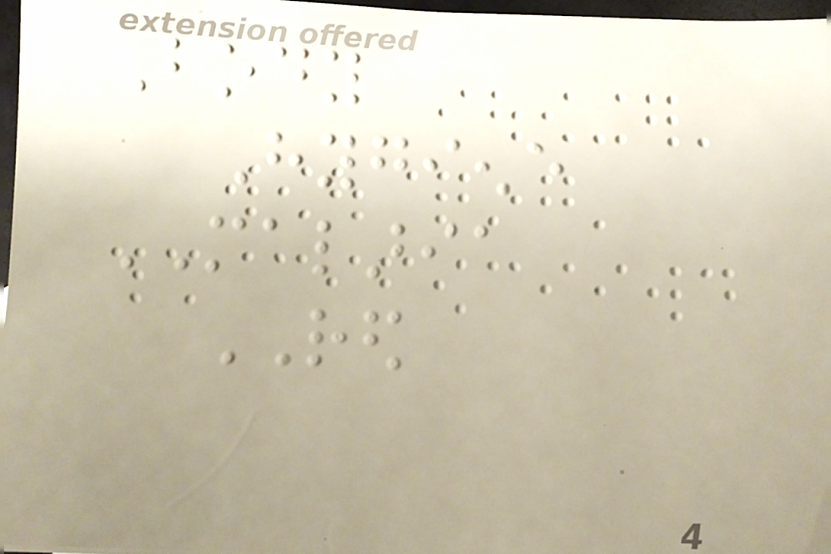Body
Hygiene
MALARIA
RED
